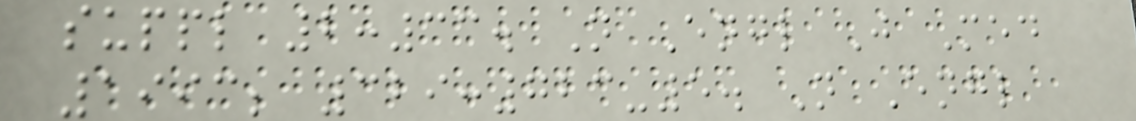suppl 2:33. N Engl J Med
1993; 329:723-5. N Engl
